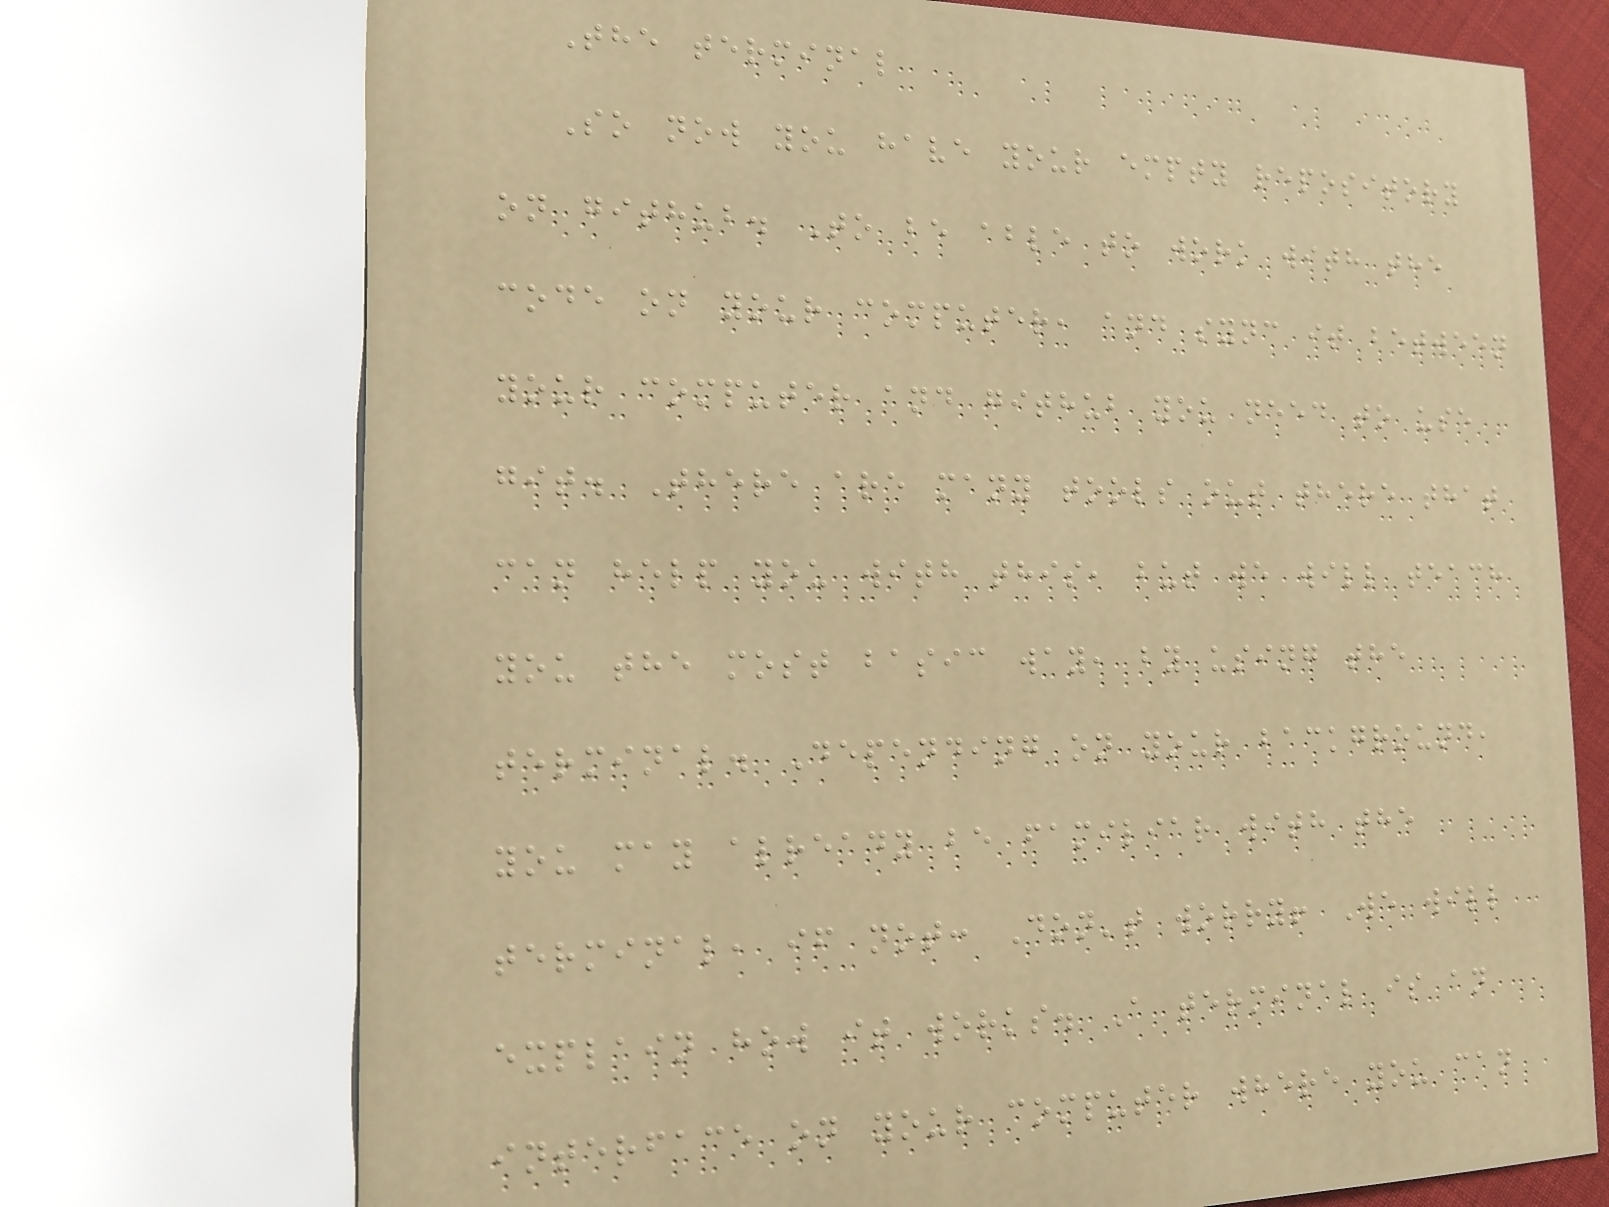The terminal
So now you have your empty repository
on github. To be able to work with the
code on your computer, and sync it between
your computer and github you need to use
git. There are many tools out there that
can help you with this, but we will teach
you the most basic way, by using the
terminal. Depending on your background,
you may already be familiar with the
terminal, if not: Don't worry! We will
explain how it works. A terminal is an
interface on your computer where you can
